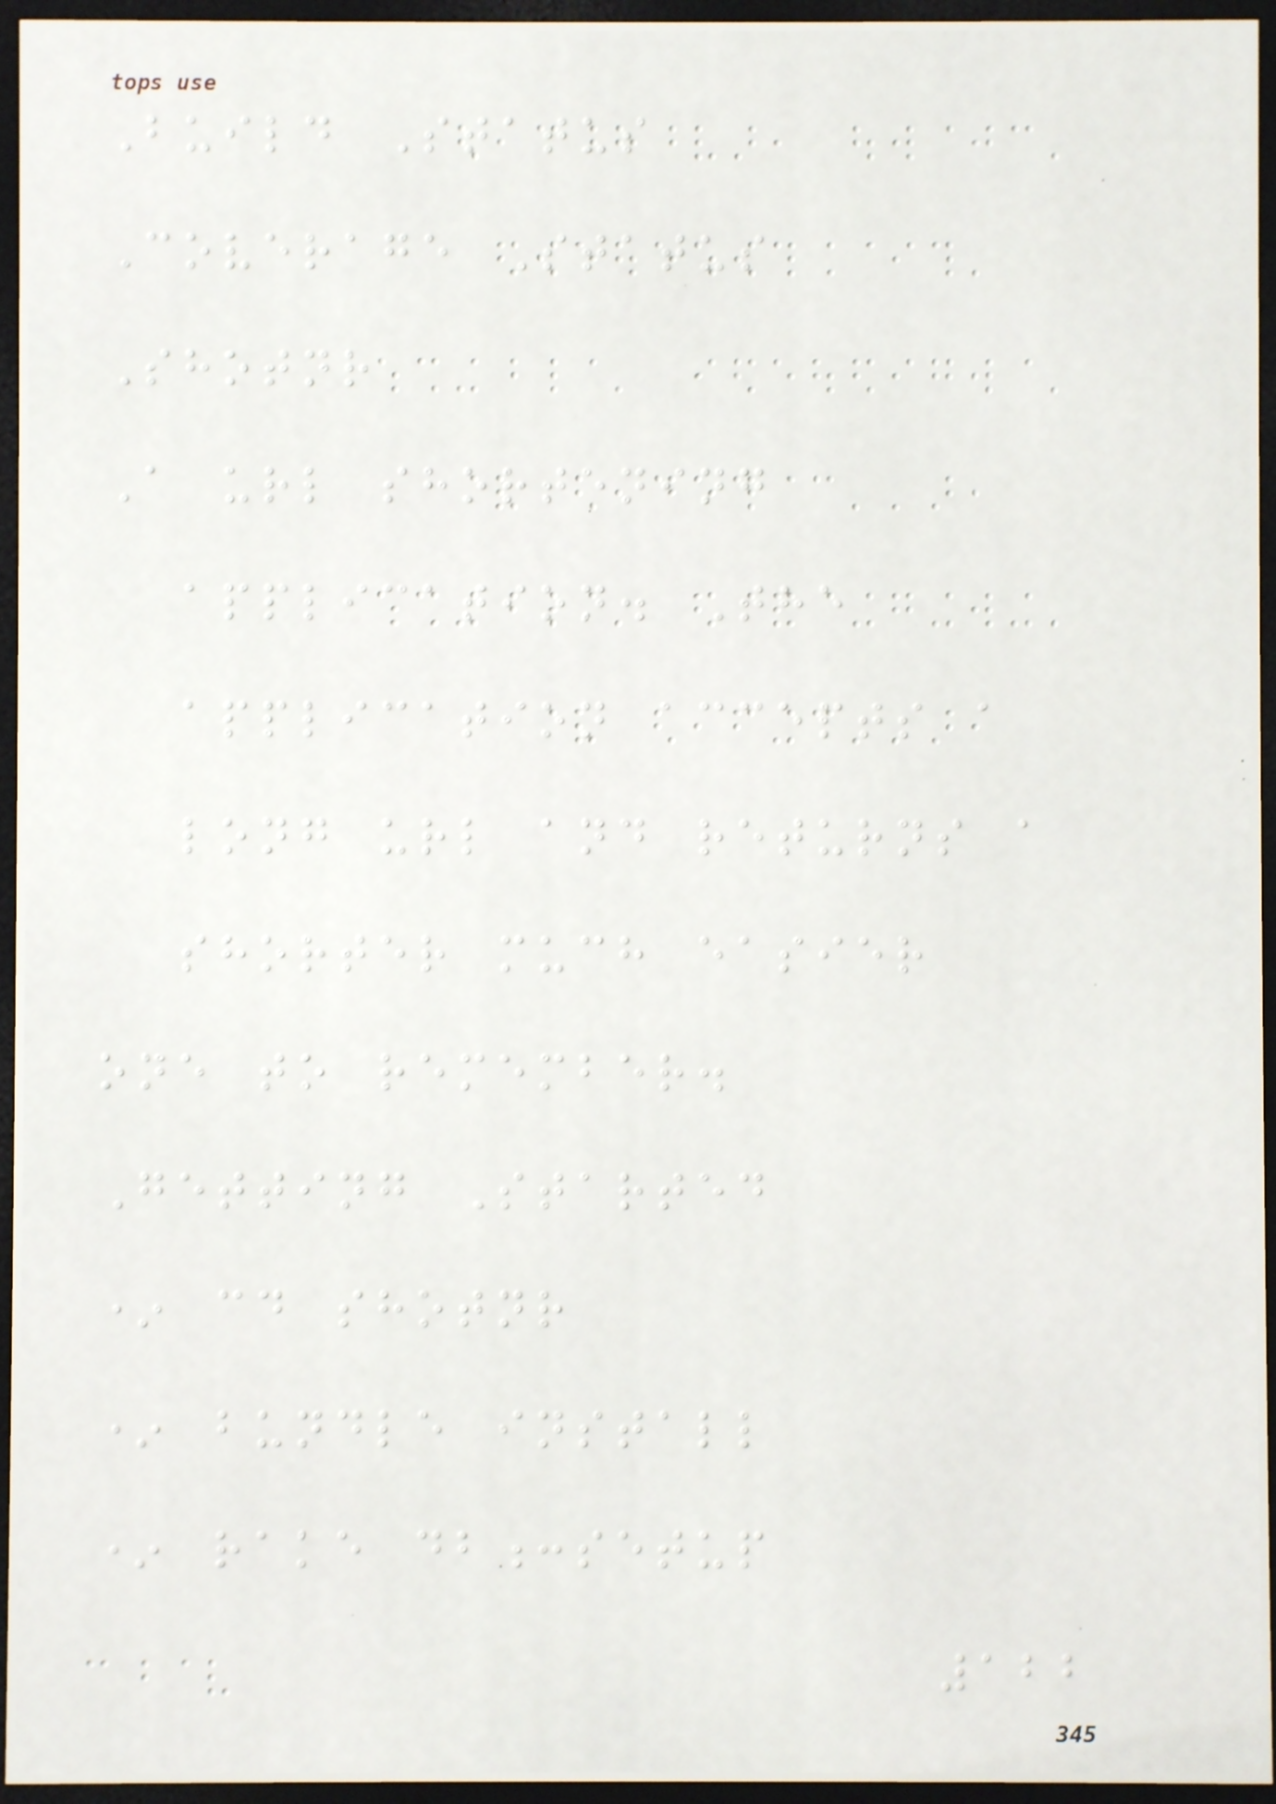Build Status
Coverage Status
Shotnr
A url shortening
application. The
application accepts a
long url and returns a
shorter much easier
one to remember.
Getting Started
* cd shotnr
* bundle install
* rake db:setup
122
